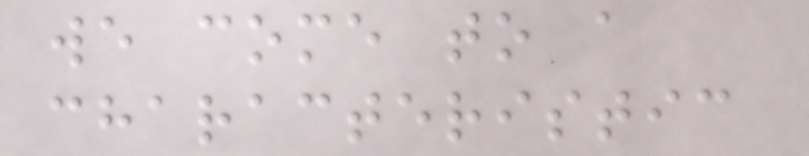we come to a
characteristic
